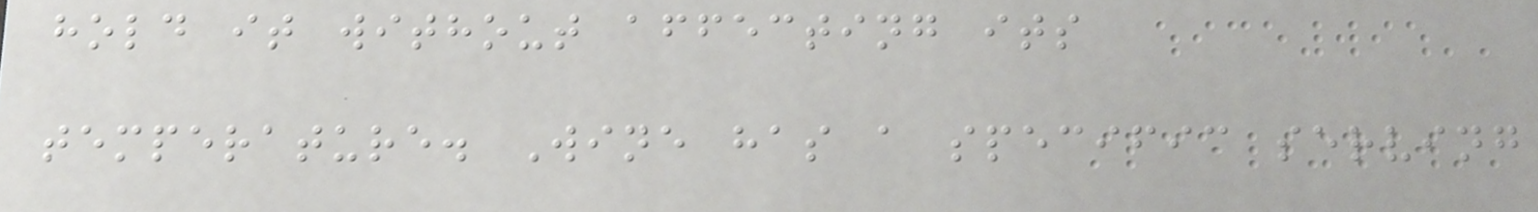hold it without affecting its
temperature. Wine has a specific serving
